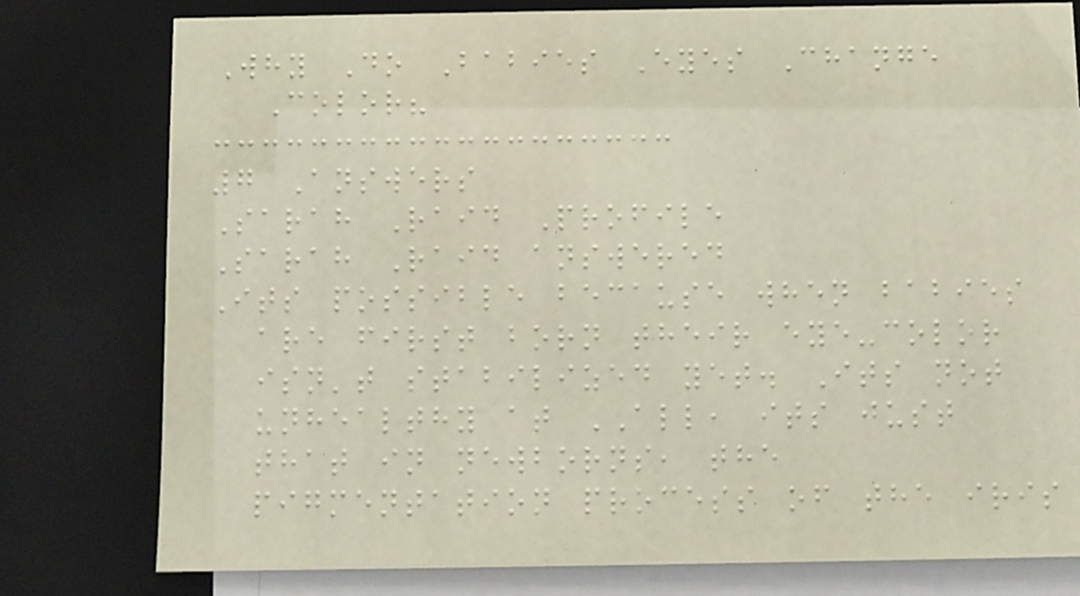Why Do Babies Eyes Change
Color?
7 Answers
Sarah Raid Profile
Sarah Raid answered
Its possible because when babies
are first born their eye-color
isn't stabilized yet. Its not
unhealthy at ALL, its just
that in newborns, the
pigmentation process of the iris
